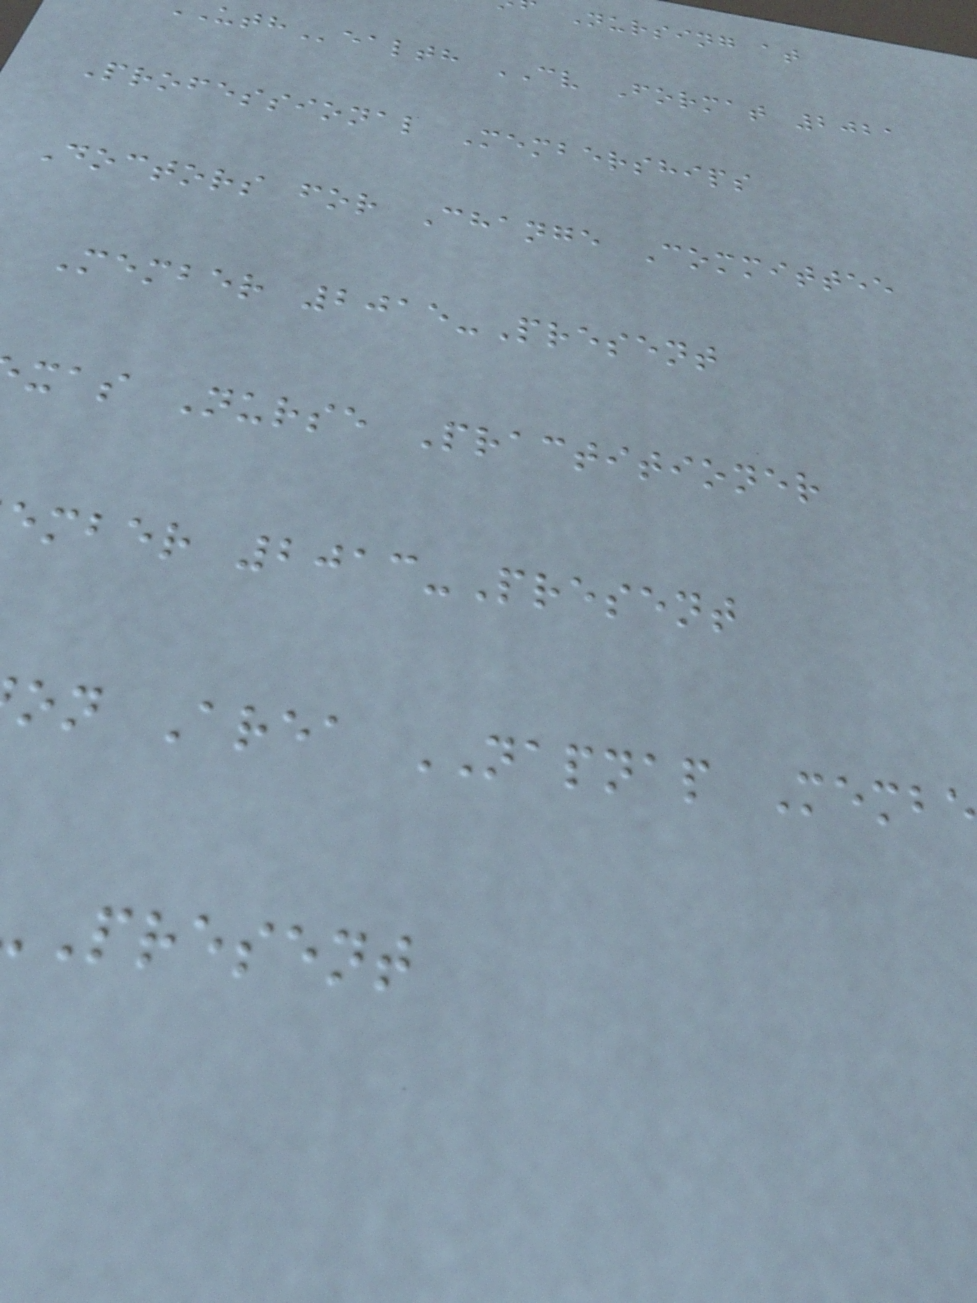Nursing at
ealth CV Format 2021
Professional Memberships
Doctors for Change Committee
Member 2015-Present
xas Nurse Practitioner
ember 2013-Present
on Area NAPNAP Memb
Present
